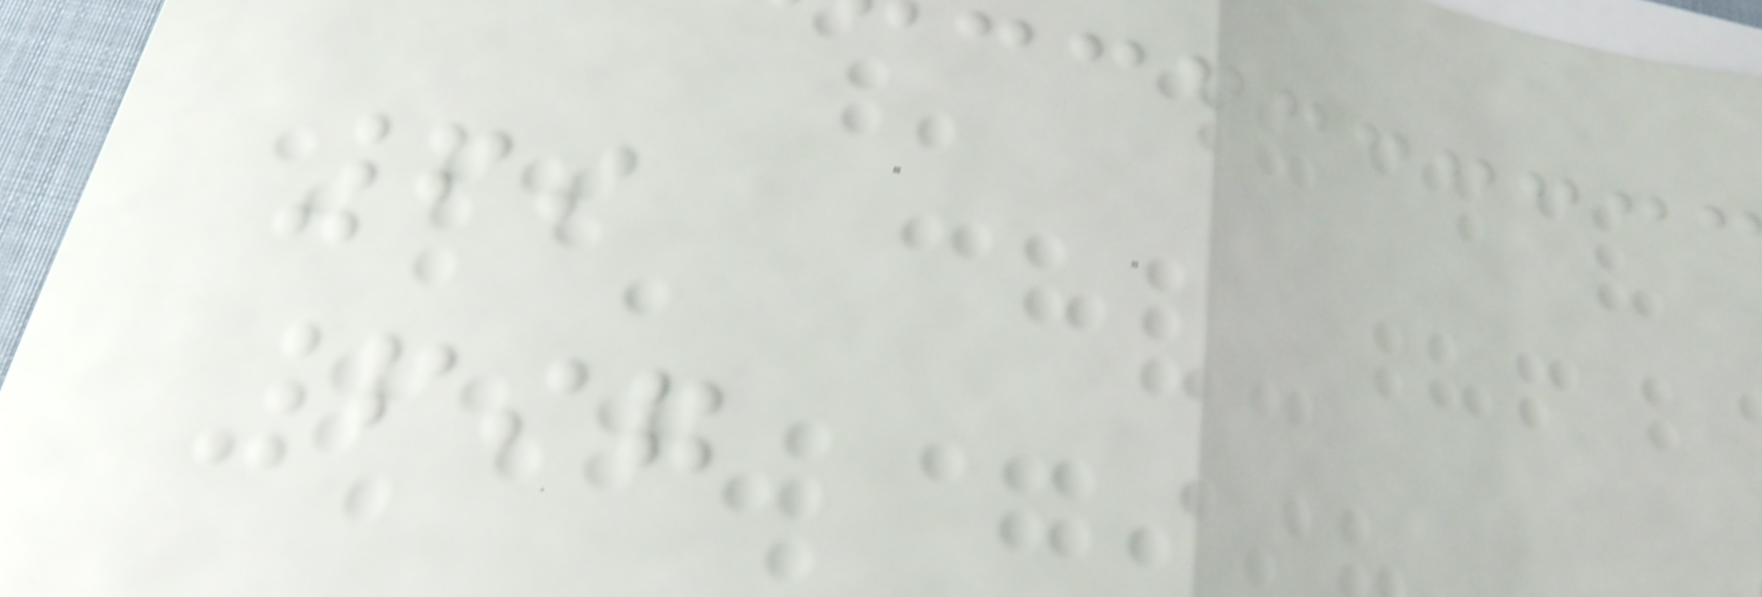69
697
